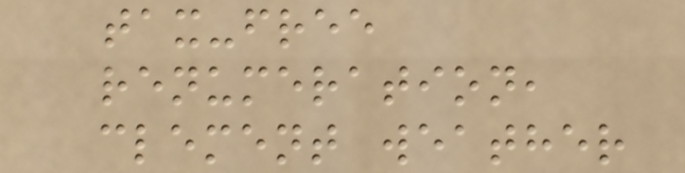tax-free
renumeration,
clement weather
